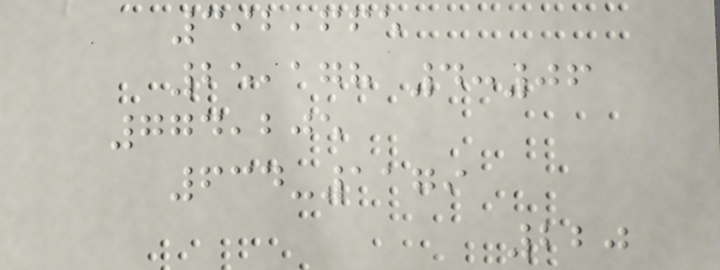392,665
25,178 4:06
774,205
634-1179
220
